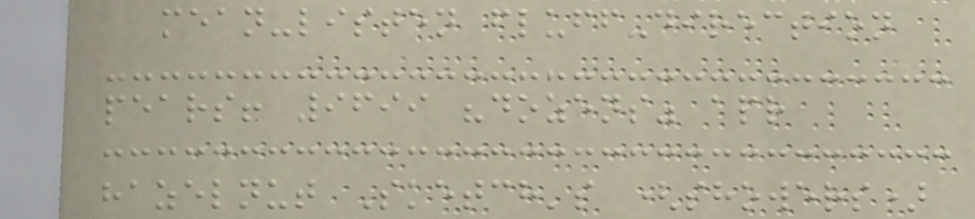mean-listen fluff-direction
pears! 9699 "dozens" apr
hazelnut Sketch's (showers)
